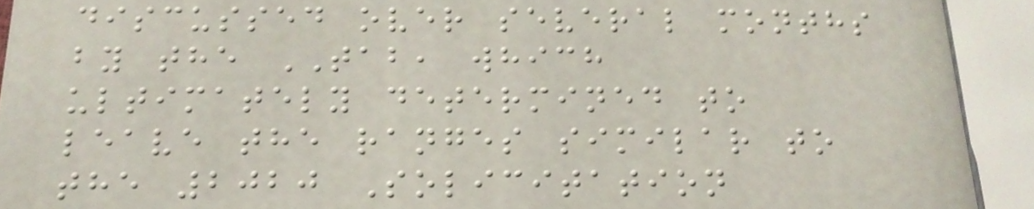discussed over several months
by the TAB, which
ultimately determined to
leave the ranges similar to
the 2020 Solicitation
